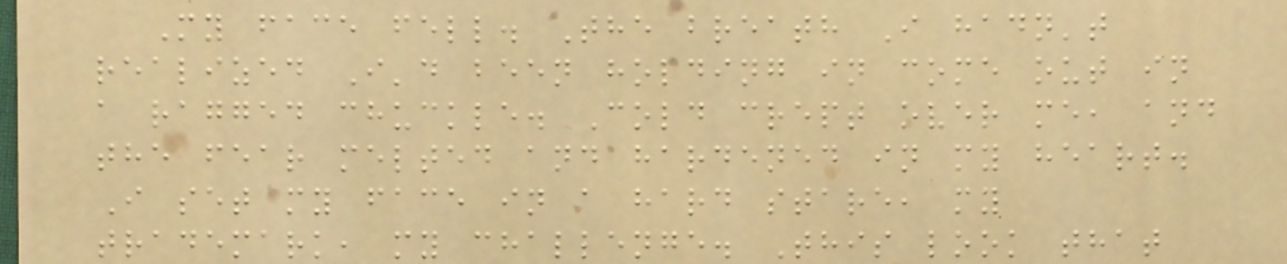My face fell. The breath I hadn't
realized I'd been holding in come out in
a ragged chuckle. Cold crept over me, and
the fear melted and hardened in my heart.
I set my face in a hard stare, my
trademark, my challenge. This look that
